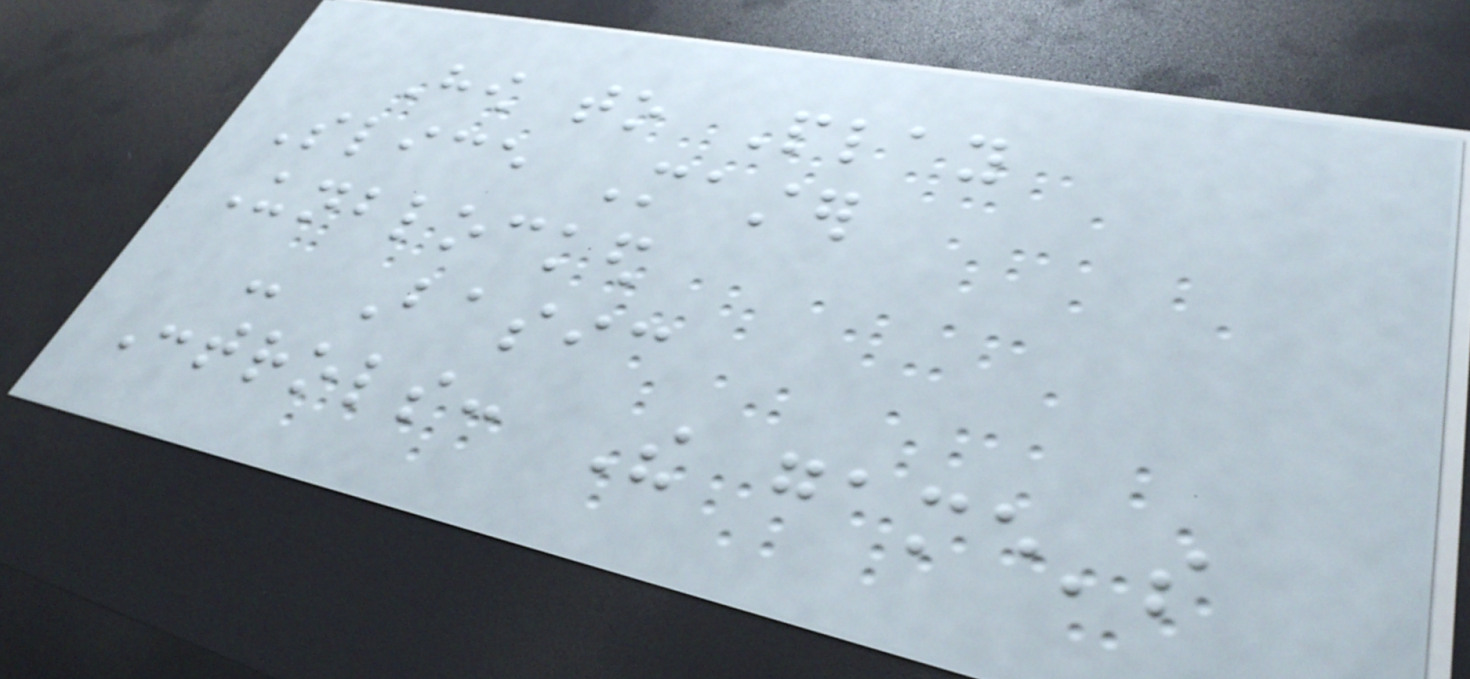How to Play
Slice Master
Unblocked
- Basic
Controls: The game's
